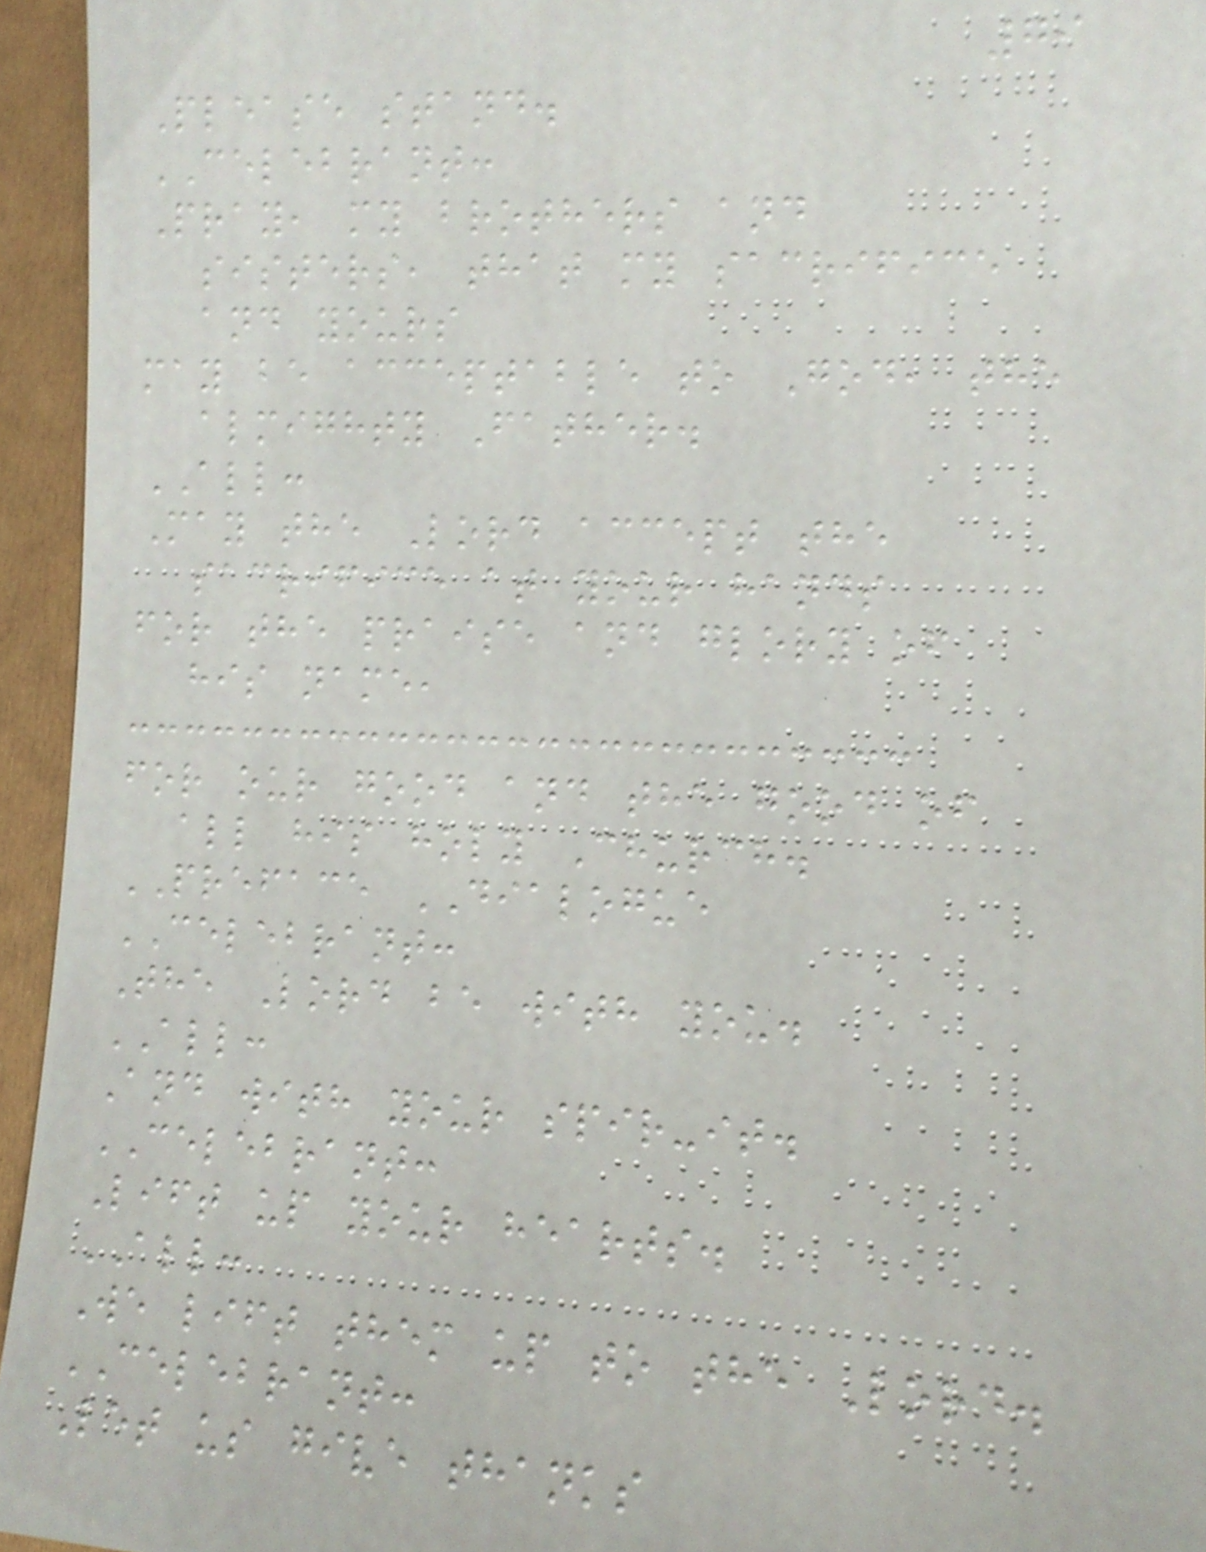79
Please stand.
CELEBRANT:
Pray, my brothers and
sisters, that my sacrifice
and yours
may be acceptable to God, the
almighty Father.
ALL:
May the Lord accept the
sacrifice at your hands
for the praise and glory of
his name,
for our good and the good of
all his holy Church.
PREFACE DIALOGUE
CELEBRANT:
The Lord be with you.
ALL:
And with your spir-it.
CELEBRANT:
Lift up your hearts.
ALL:
We lift them up to the Lord.
CELEBRANT:
Let us give thanks
